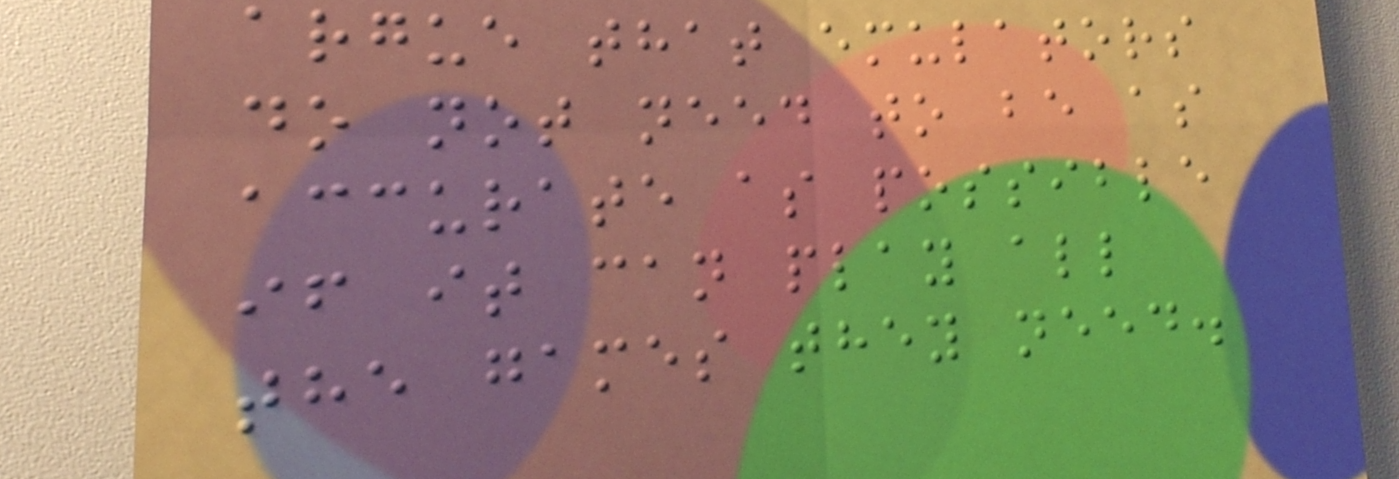argue that emulators
do not need to be as
accurate as possible
if it can play all
the games they need.
